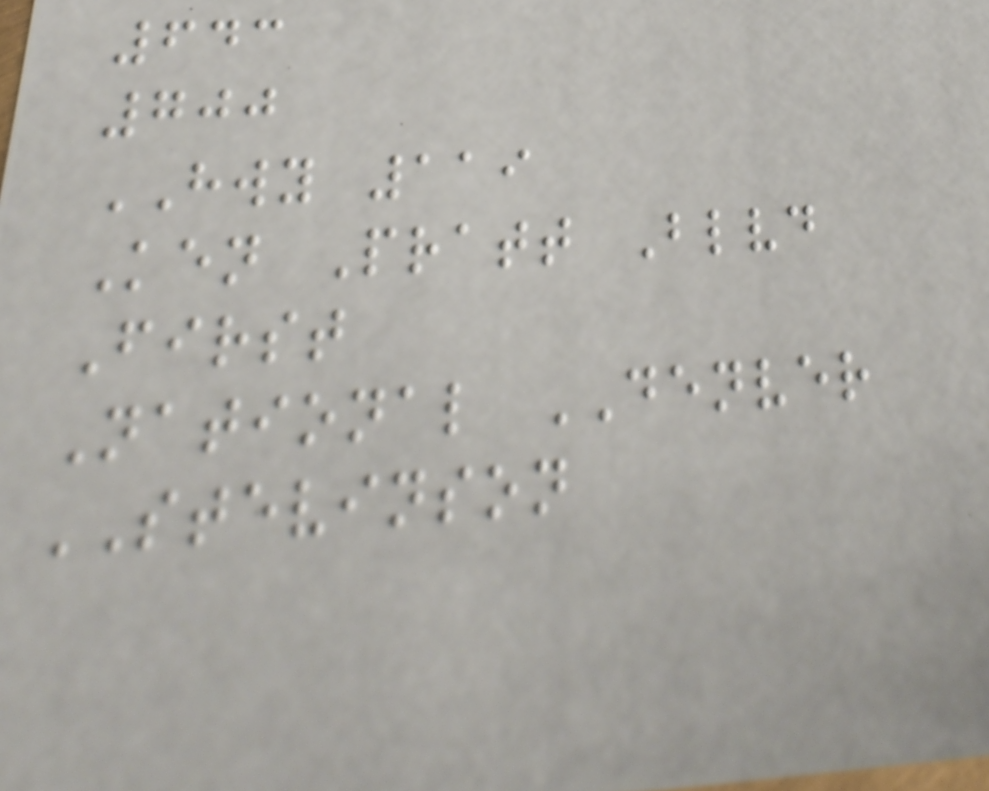643
700
HWY 119
Ken Pratt Blvd
First
National DENVER
STEVINSON
